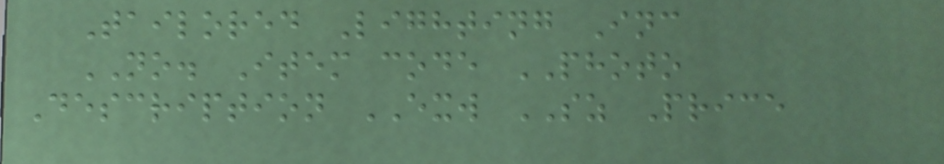Tailored Lighting Inc
NO. Item code PHOTO
Description EXW SZ Price
